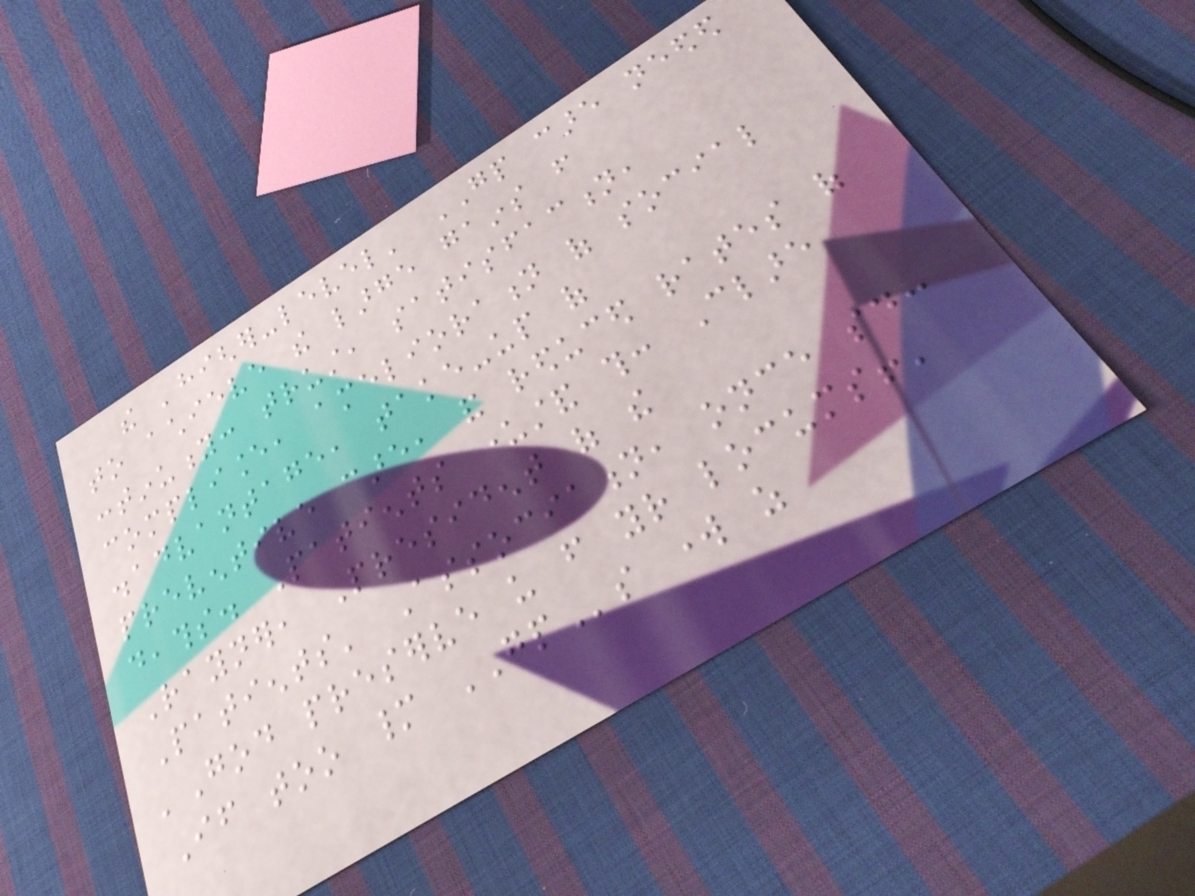the 'higher-level' GP care needed
to achieve the large gains from
continuity: trust, satisfaction,
compliance, amelioration of social
disadvantage, take-up of
preventive care, and reduced rates of
deaths. Patients understand this: Clare
Rayner, President of the
Patients' Association, once said:
'God preserve us from your locums!'
If too many GPs work as
